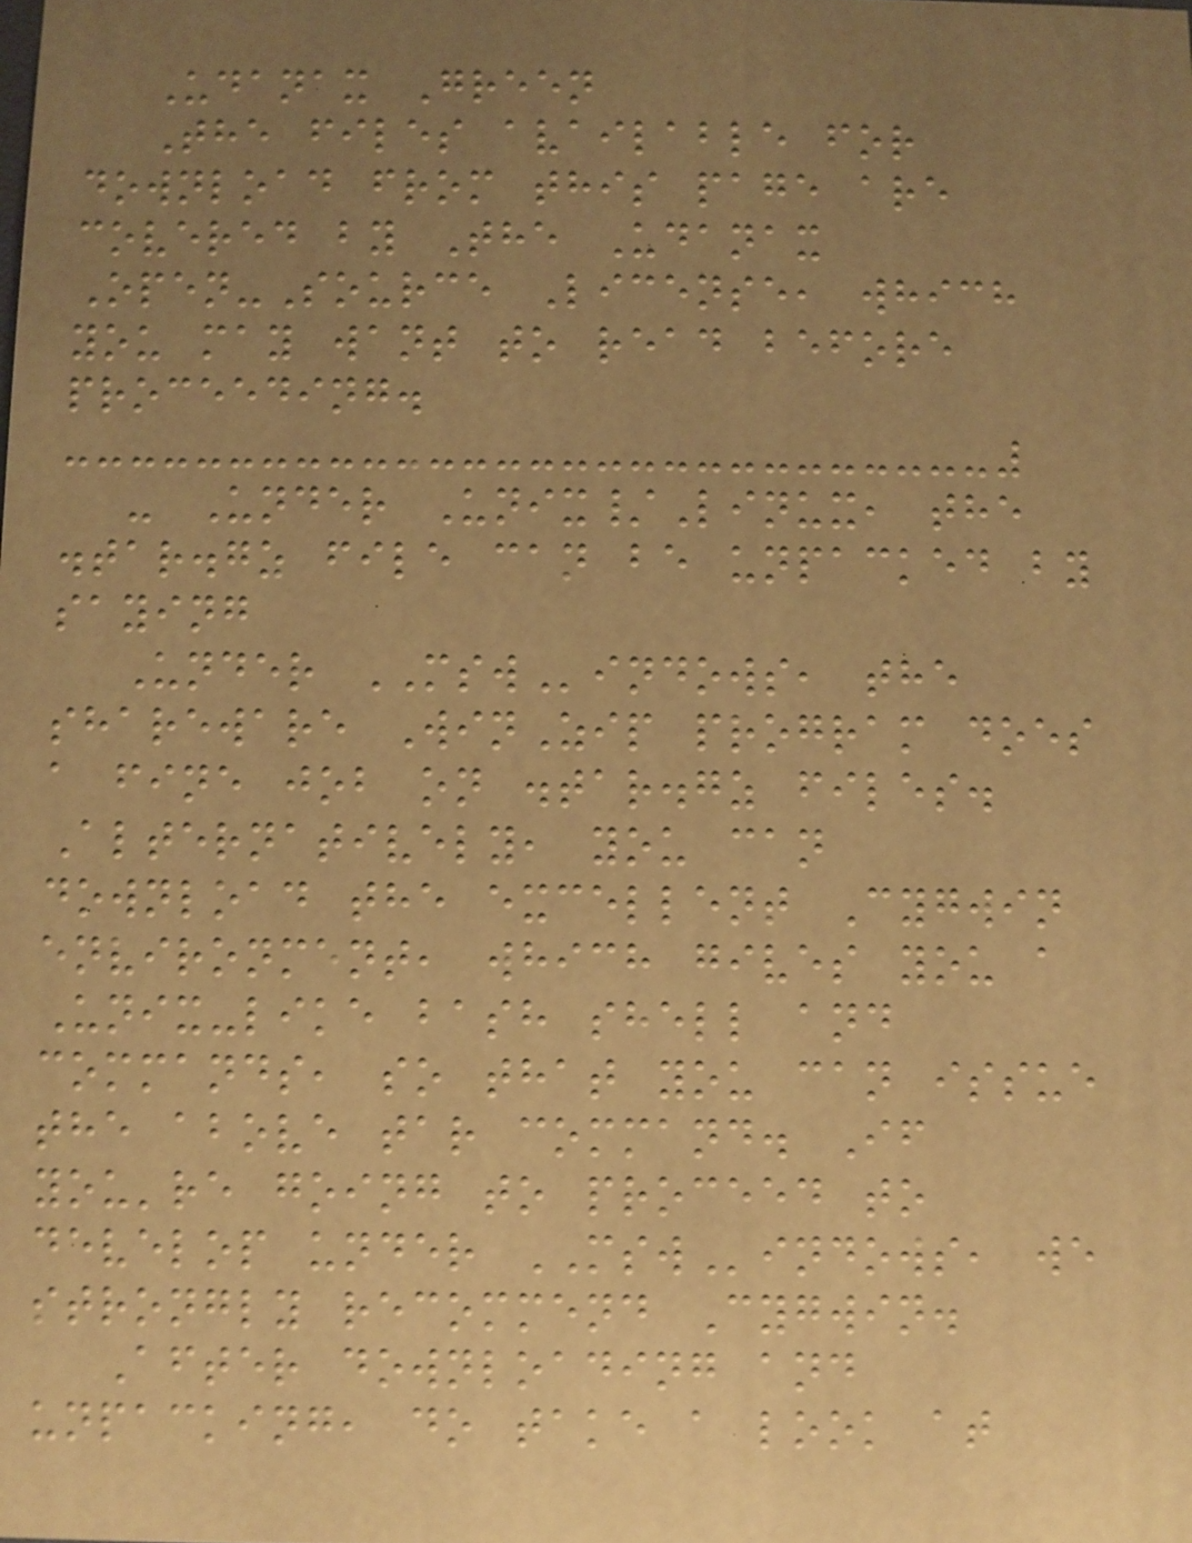Udanax Green
The files available for
download from this page are
covered by The Udanax
Open-Source License, which
you may want to read before
proceeding.
- Under Unix/Linux, the
.tar.gz file can be unpacked by
saying
Under MSWindows, the
shareware WinZip program does
a fine job on .tar.gz files.
Alternatively, you can
download the excellent Cygwin
environment, which gives you a
Unix-like bash shell and
commands, so that you can issue
the above tar command. If
you're going to proceed to
develop under MSWindows, we
strongly recommend Cygwin.
After downloading and
unpacking, do take a look at
